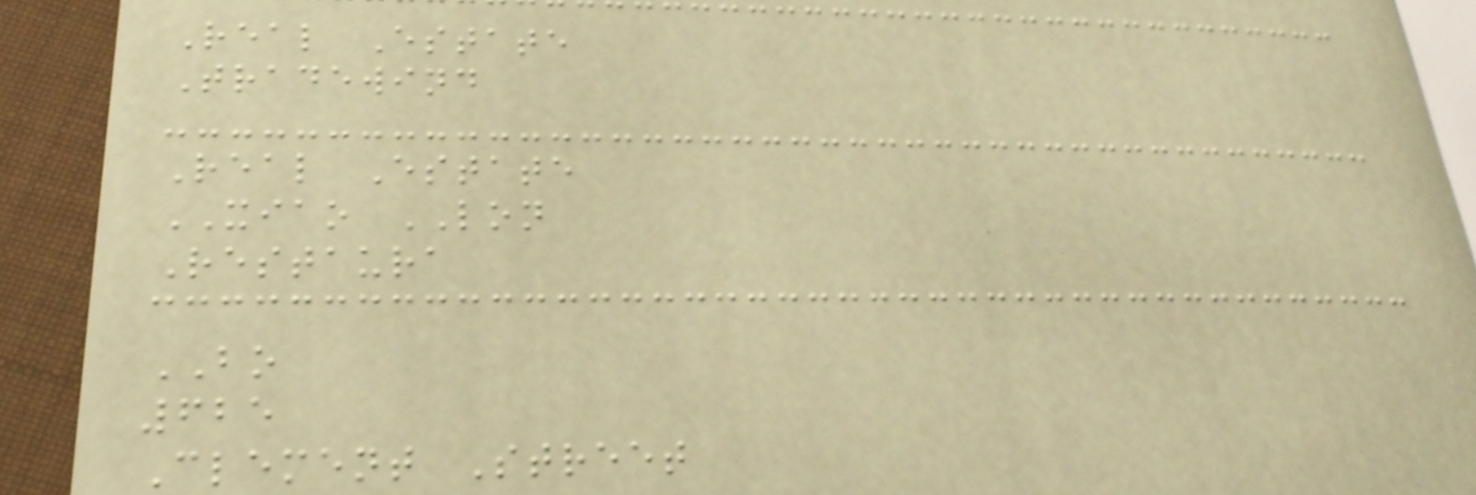Real Estate
Tradewind
Real Estate
XIAO LON
Restaura
BO
625
Clement Street
